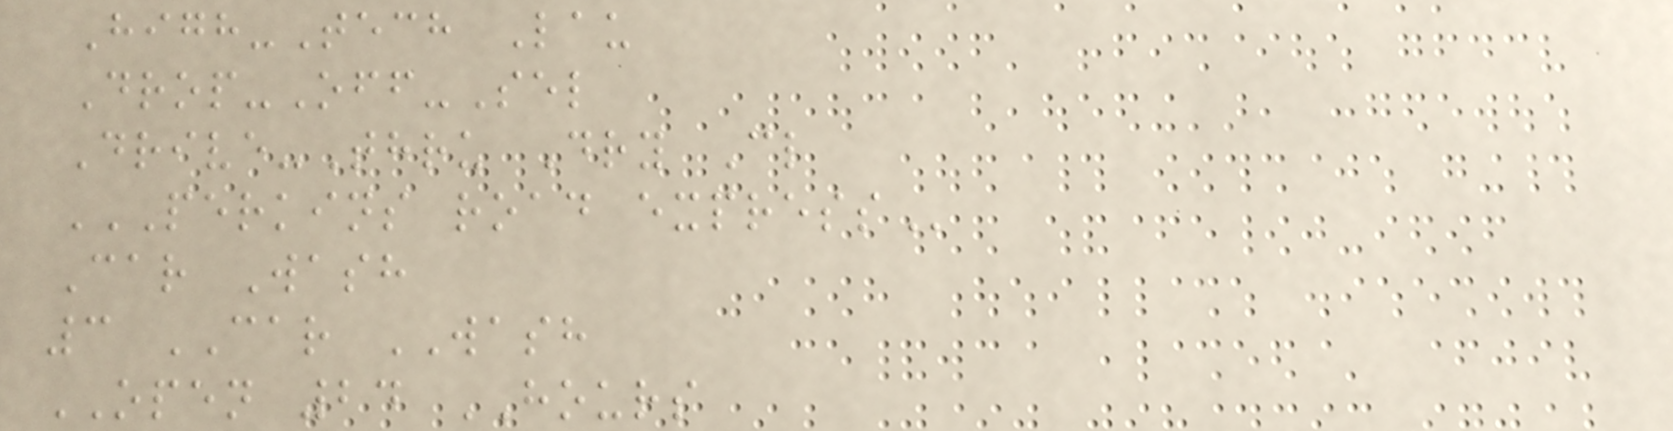High-Tech Lau
Drop-Off-Sel
Drive-Thru Dry Cl
PERKINS ROAD EXPRESS
Car Wash
3 CAR WASH
OPEN 24 HOURS
